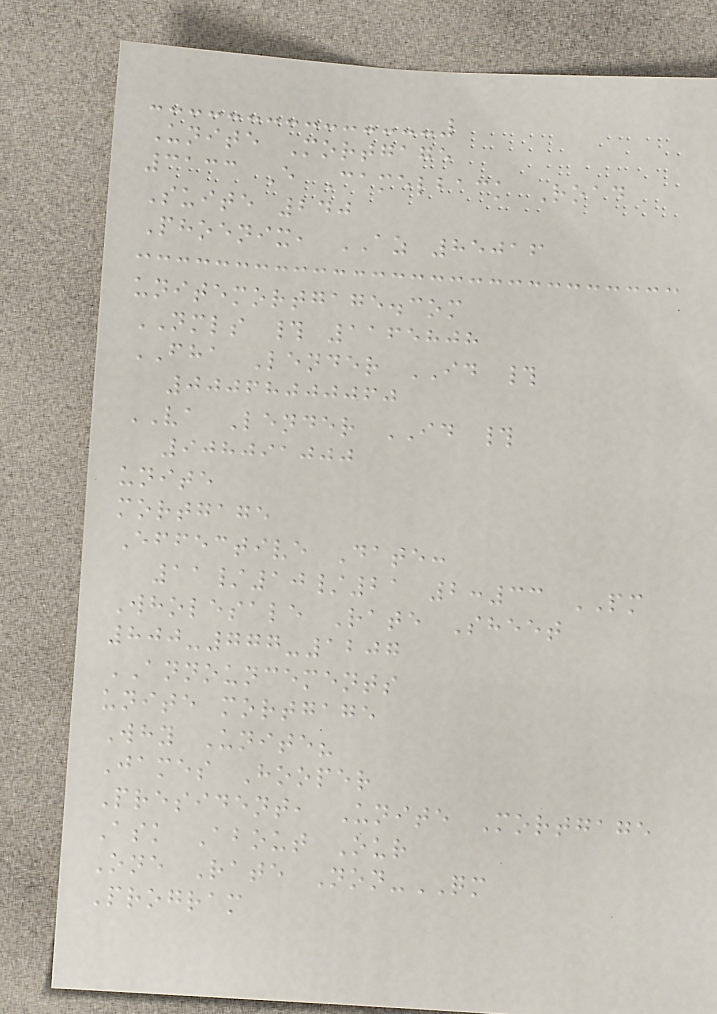Unite Mortgage
3133 E Camelback Road
Suite 240
Phoenix, AZ 85016
unitemortgage.com
NMLS # 1165808
FHA Lender ID #
00068000060
VA Lender ID #
908091000
unite
mortgage
Effective Date:
11/10/21 2:33 PM
Wholesale Rate Sheet
800-777-1207
ANNOUNCEMENTS
unite mortgage
Why Unite?
James Hooper
President, Unite Mortgage
Ask About Our
One Rate Non-QM
Program
